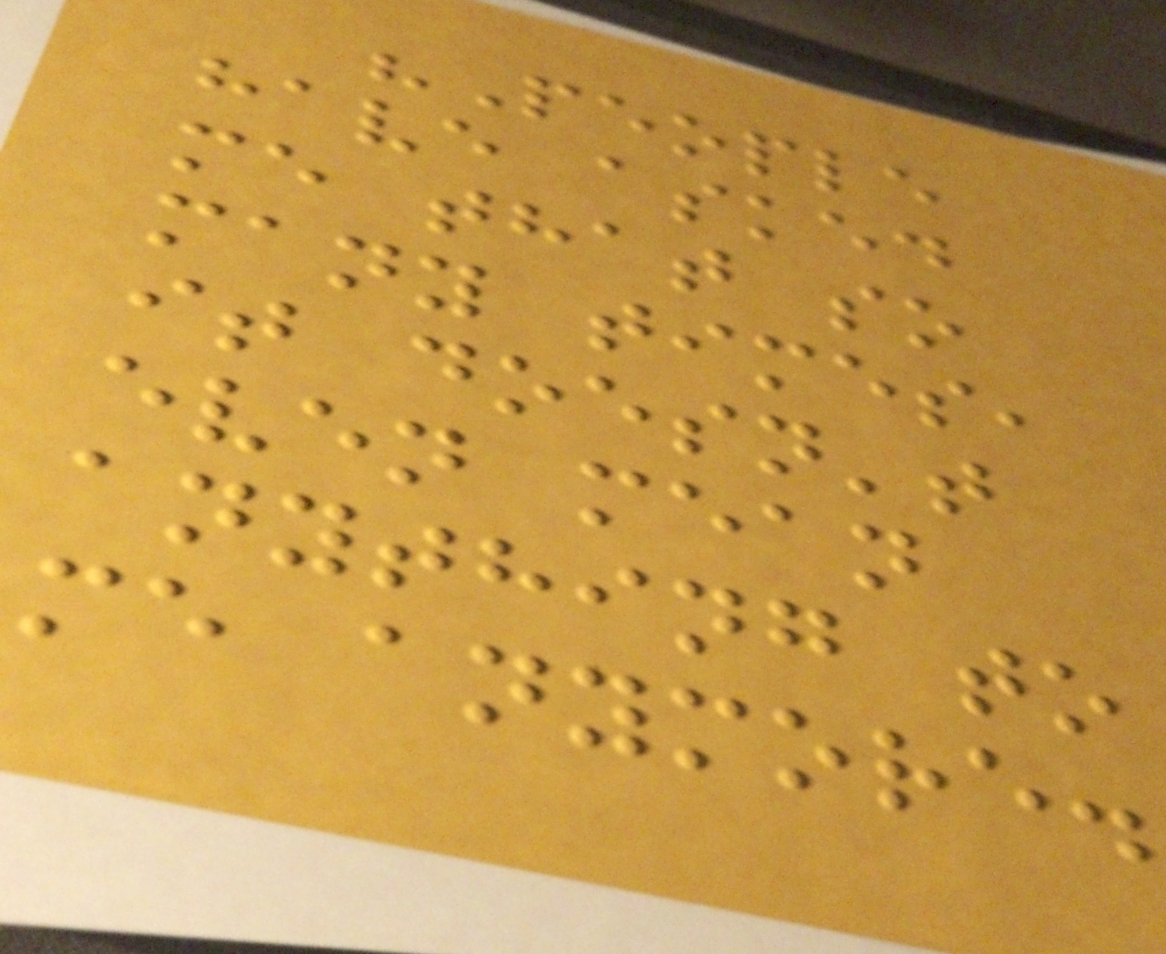"People
have asked
me that so
many times,
it doesn't
even mean
anything to
me anymore.
